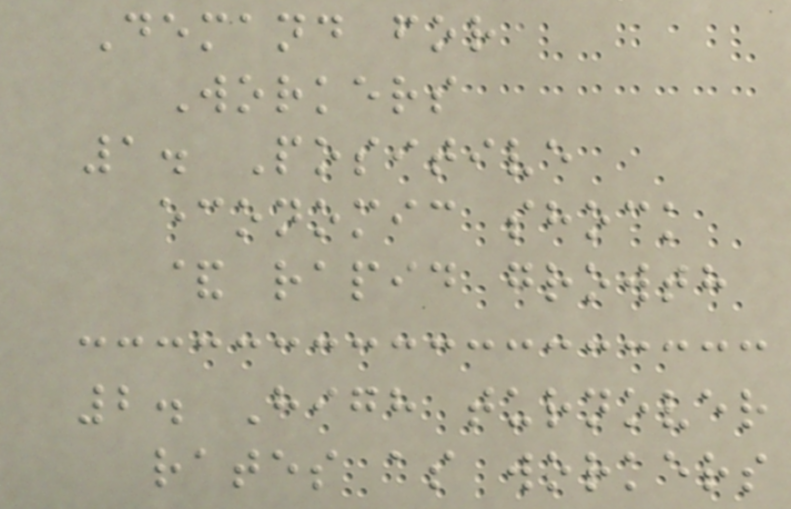Demand for
Workers
1. Positive
economic shock
& rapid growth
2. High turnover
rates as workers
